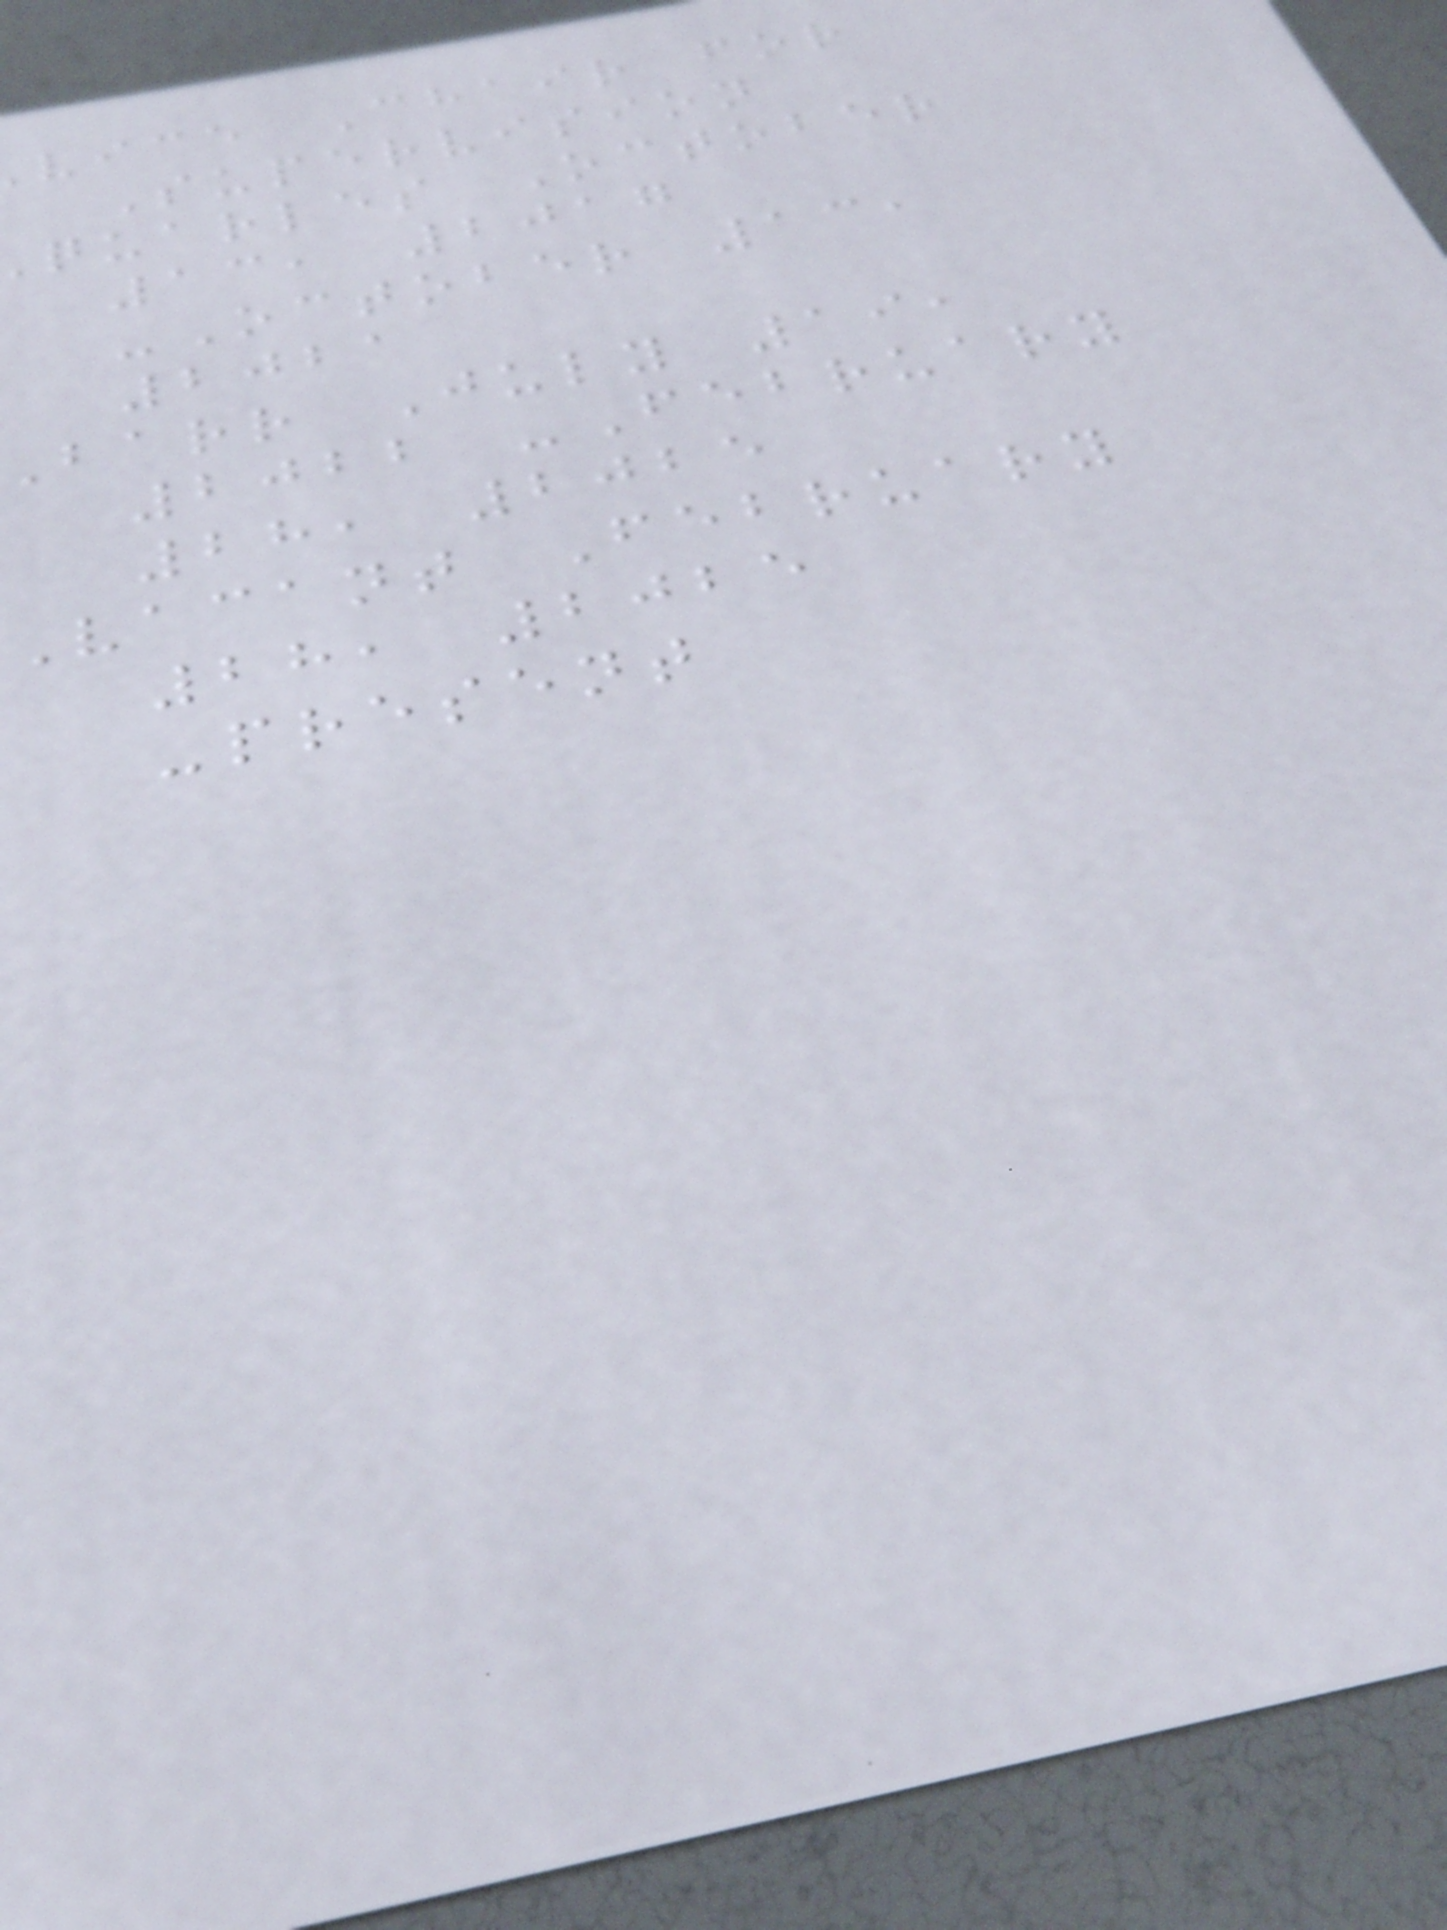vice Chair for
Supervision
quarles October
13, 2017
-October 13,
2021
barr July 19,
2022 -February
28, 2025
Vacant February
28, 2025
-present
